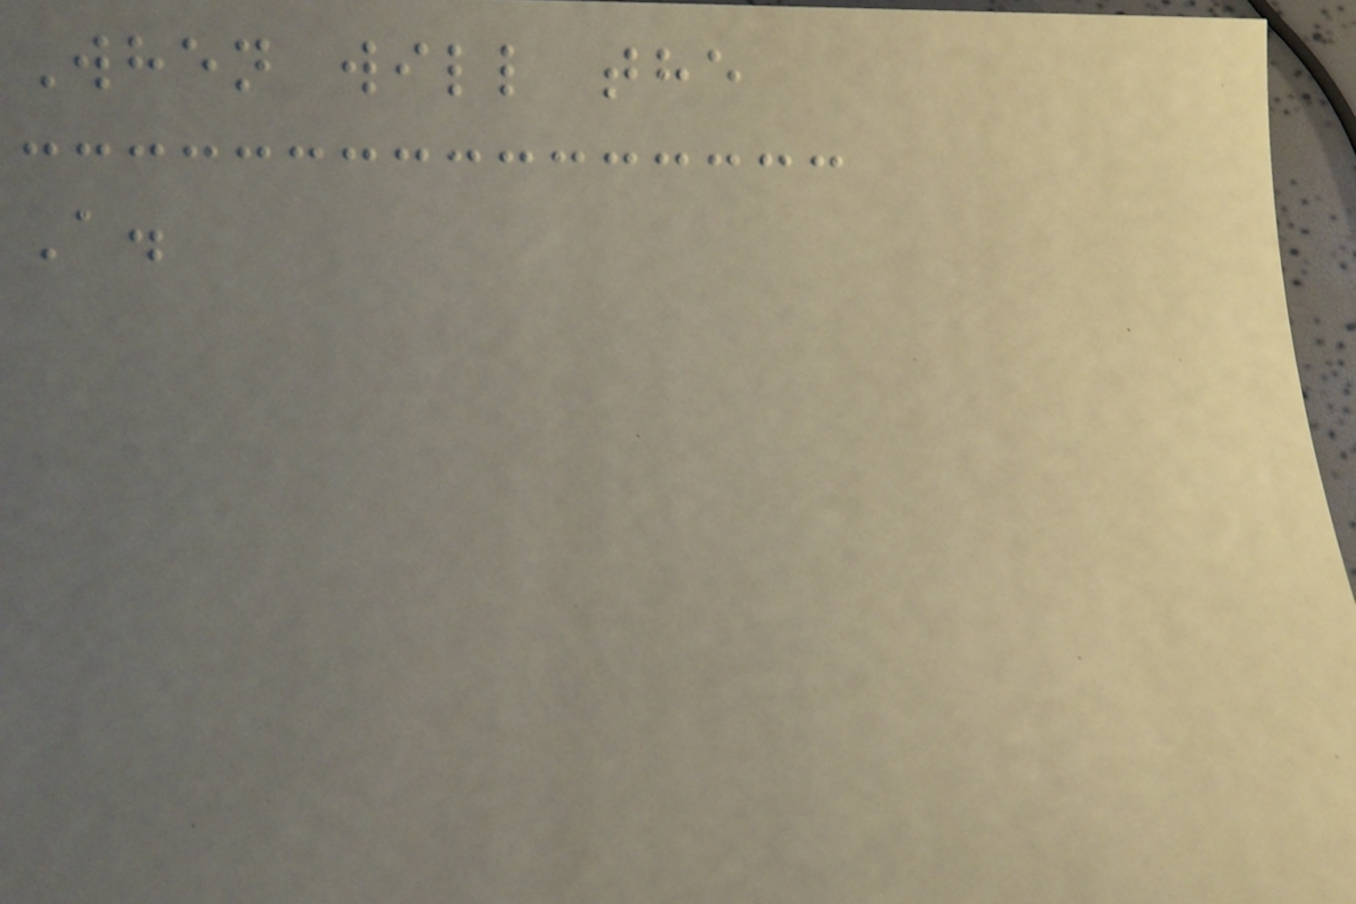When will the
A.
